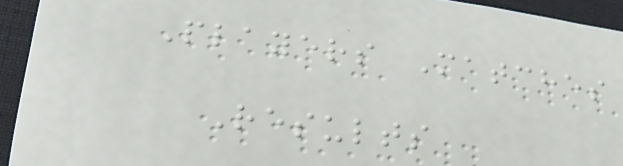Players Matches
Results
